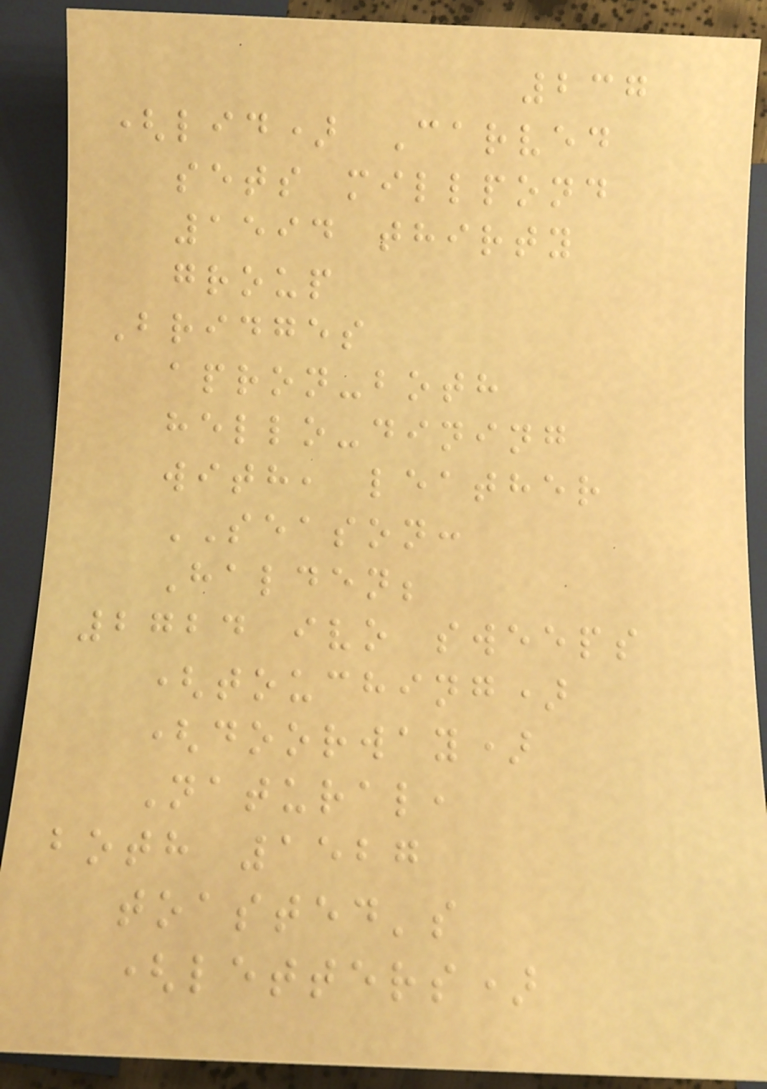237
(lid) Carved
sets millpond
1594 thirty
group
Bridges
apron-both
hello-dining
with, leather
SEASON:
Halden;
2724 ivo sweeps
(touching)
(doorway)
Natural,
both 1527
toasted's
(letters)
